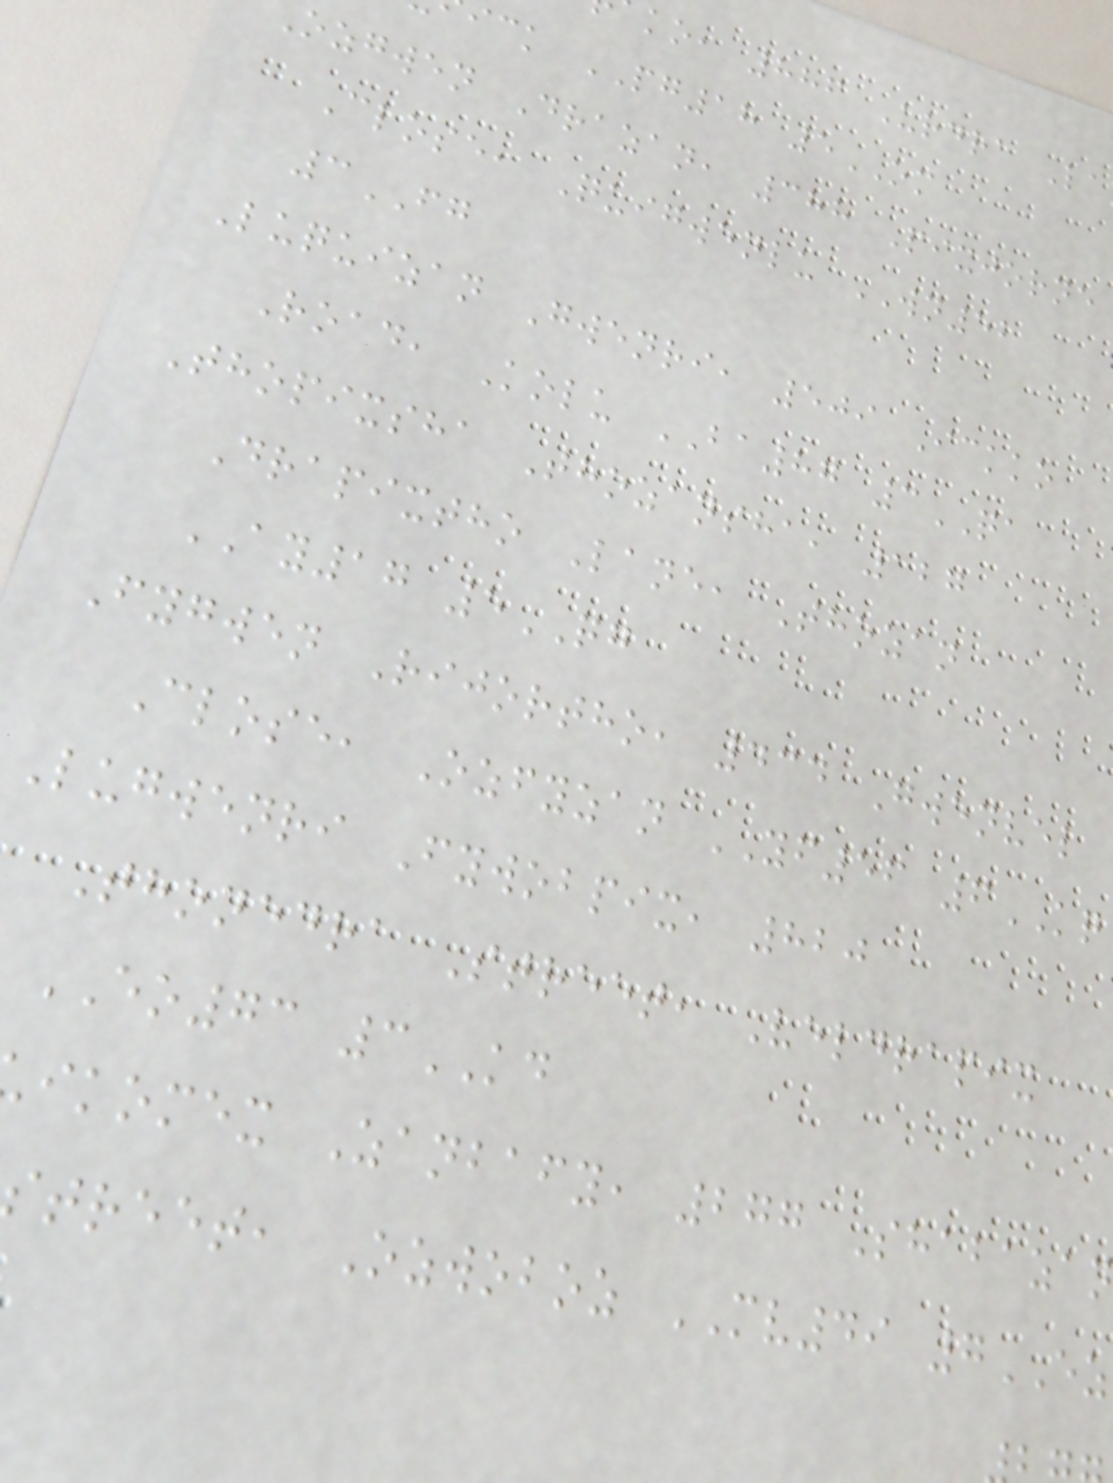ko, 886 Urdra La
ick PG18 5OM
ozgwen Drazan, 388 Pixjorne
Close, Quigwenlu WN52
3FG
Luquizan Gwenri, 509 Ickko
Road, Kolu BA87 3QA
Thopixsha Thozansha, 127
Drapixtho Lane, Thozan
AY17 5QG
Fygwen Rijortho, 434 Gwenvel
Close, Ozfyzan YF56 6KQ
Lugwenri Fywobpix, 820
Thonedra Street, Veldrapix
EO73 3KD
ikomex Zanbafy, 277 Shabazan
treet, Ozwoboz MV49 7EZ
